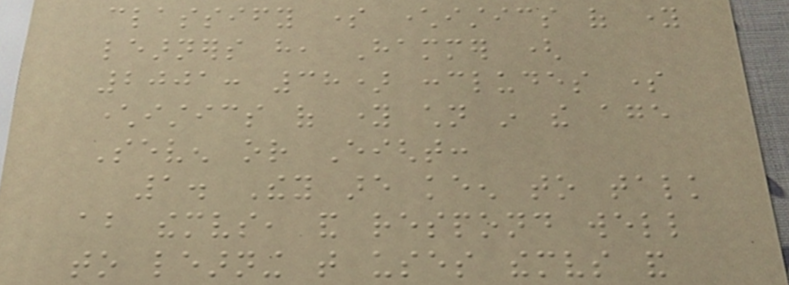classify some characteristics of young
learners have, Hammer (
2001: 38) concludes some
characteristics of young children in the age
Seven or Eight:
1. They are keen to talk
about themselves, and respond well
to learning that uses themselves and
